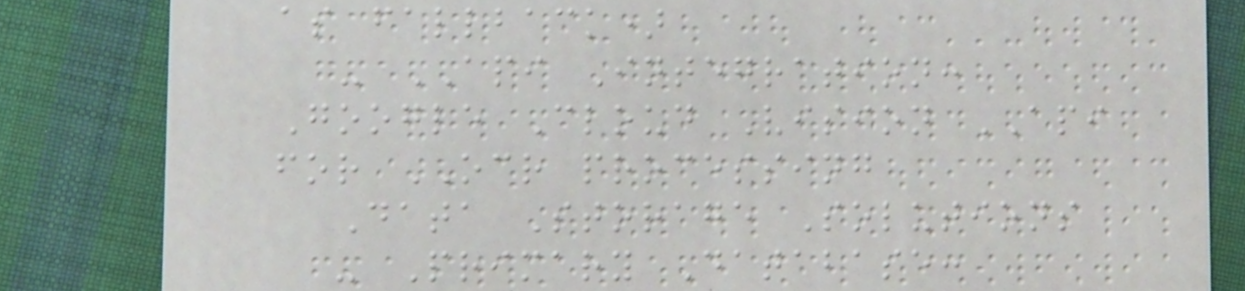as fallback)
- API Integration:
Google Cloud Vision API
for OCR processing
Data Storage Solutions
- Primary Database:
